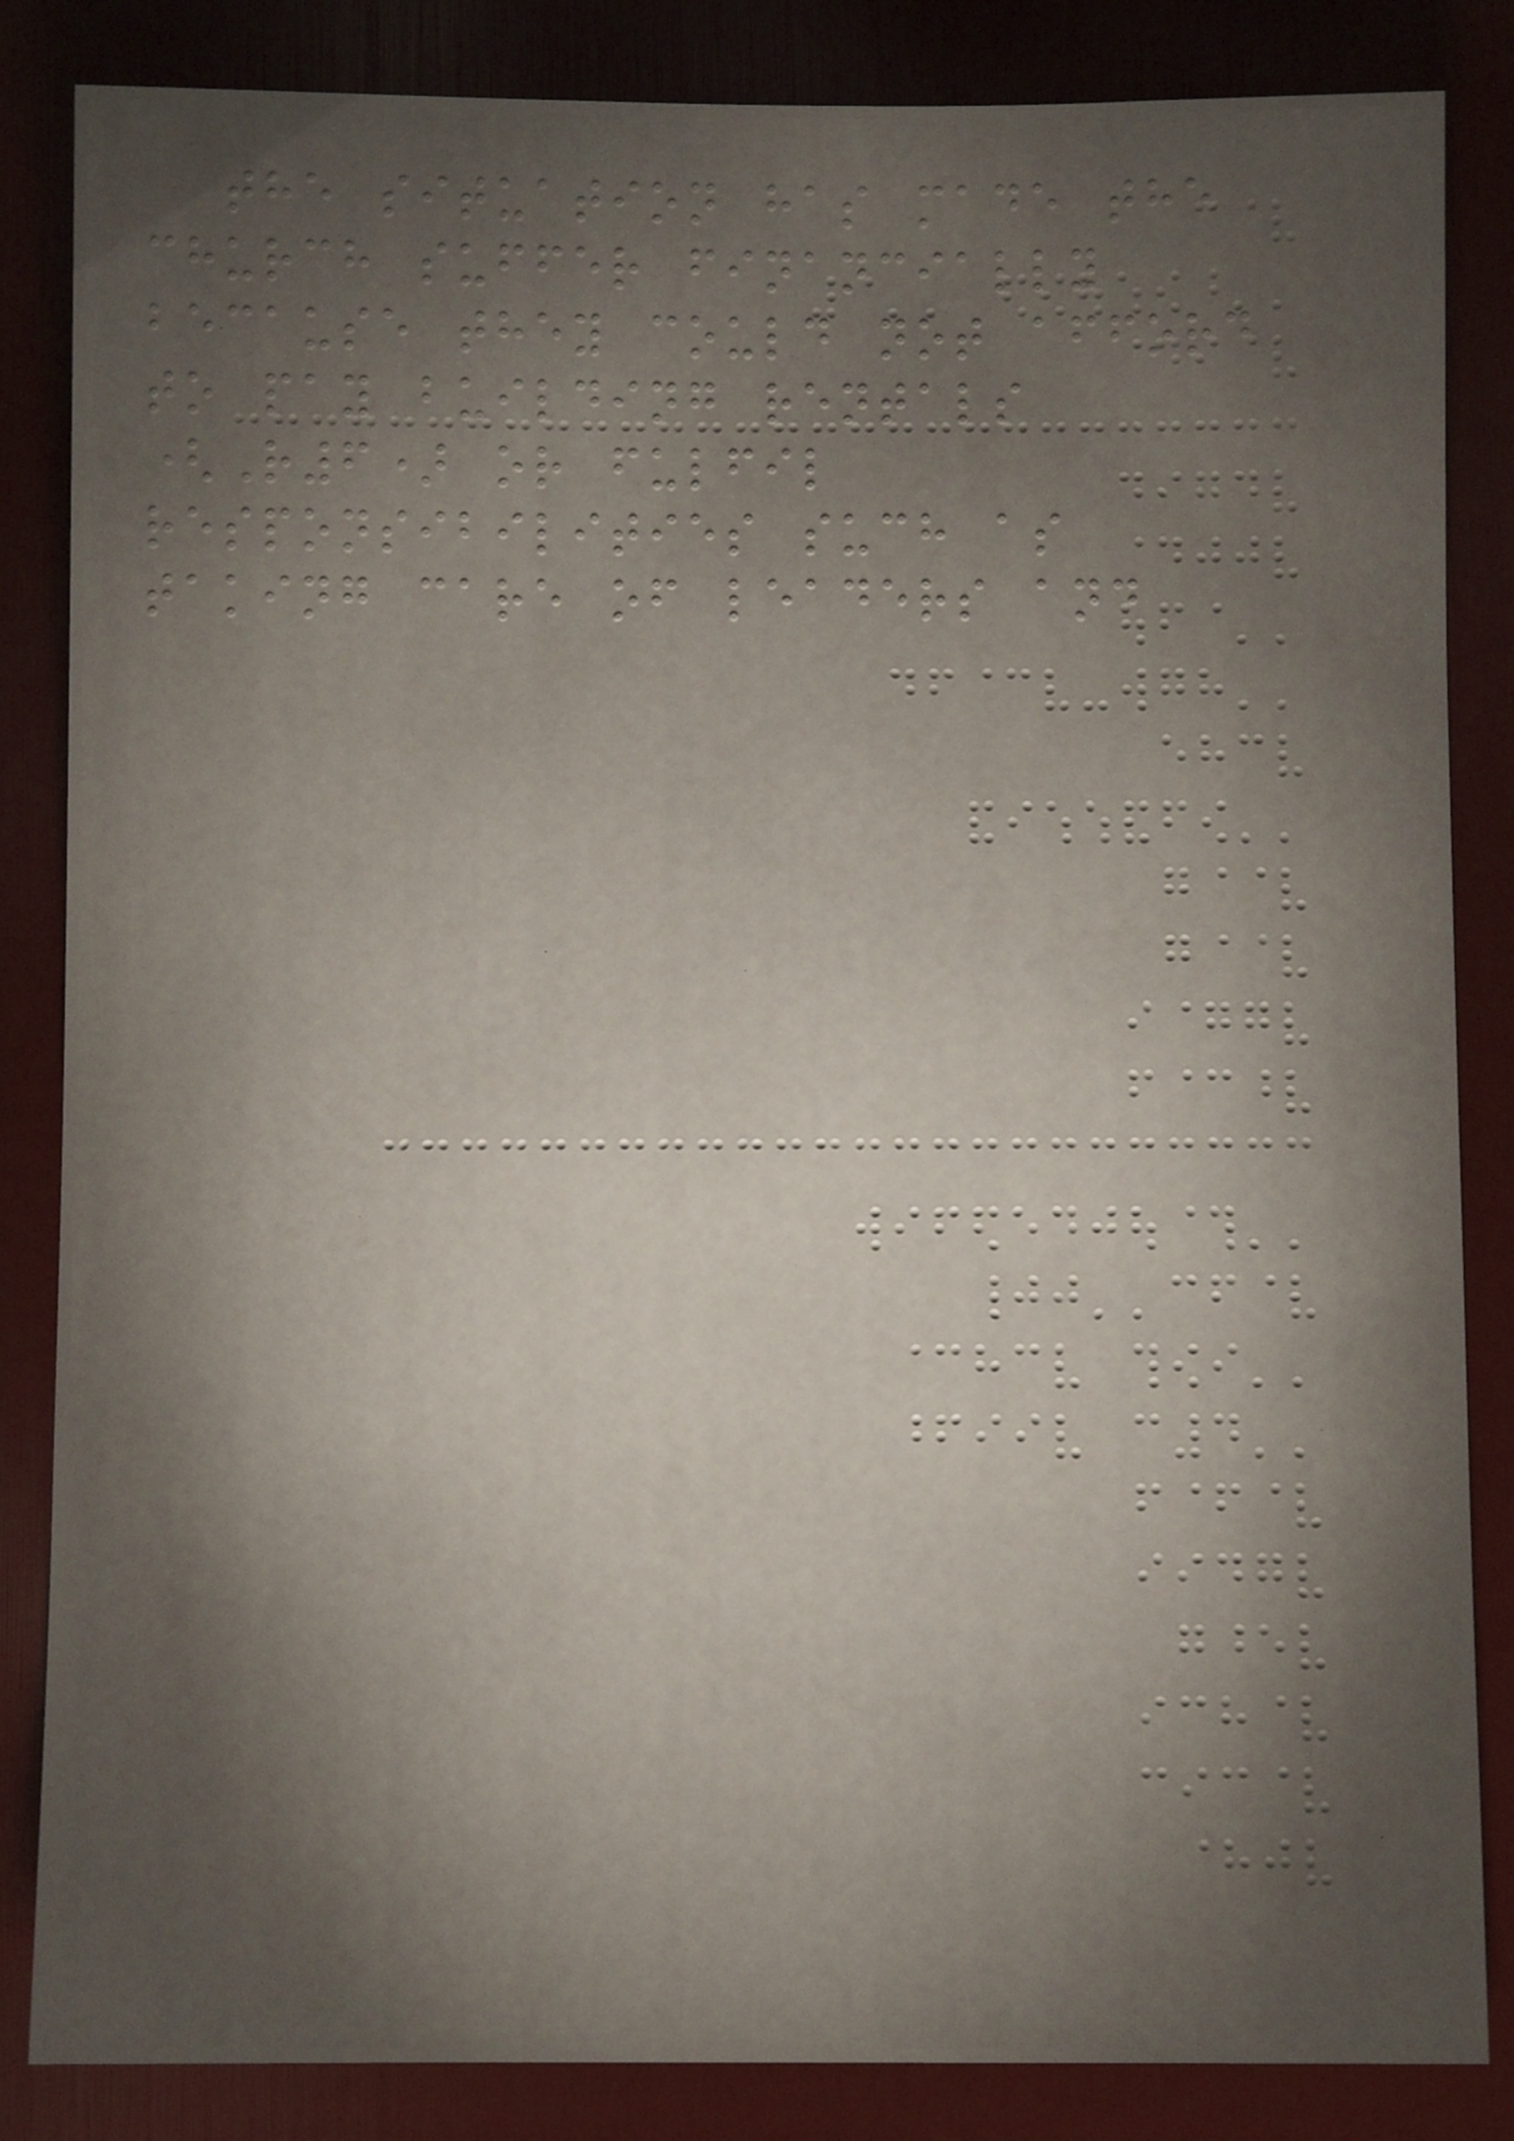the situation has made the
church suffer financially
because they could not afford
to pay building rentals
(R6) or fulfil
responsibilities such as
taking care of leaders and
